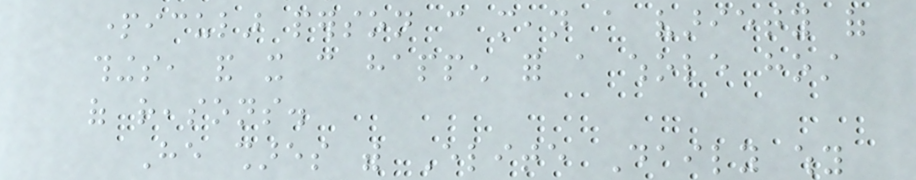particular person can mean a variety of
things, and it can happen for a whole host
of reasons.
He shares with Elite Daily why
